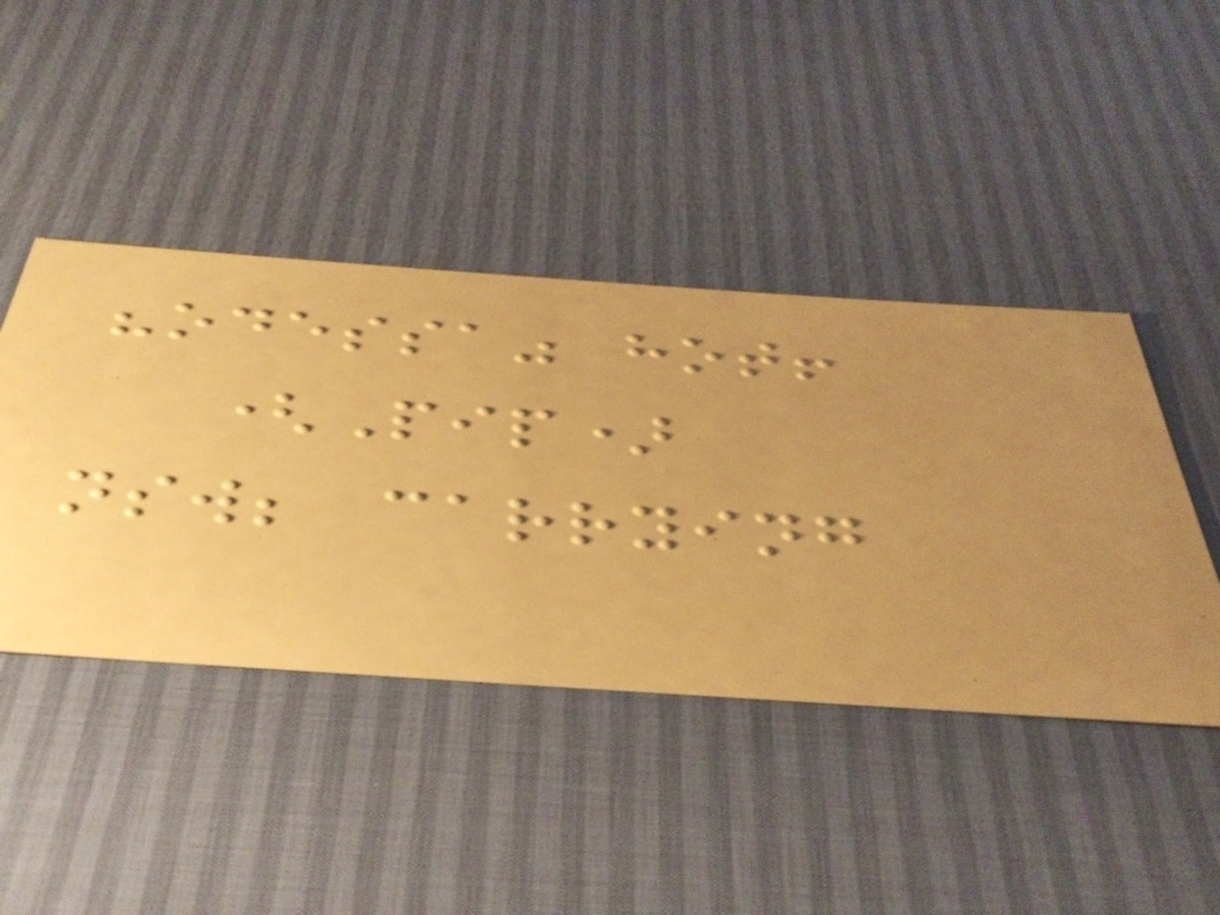"odessa" hot!
(Pip)
nsw; carrying
